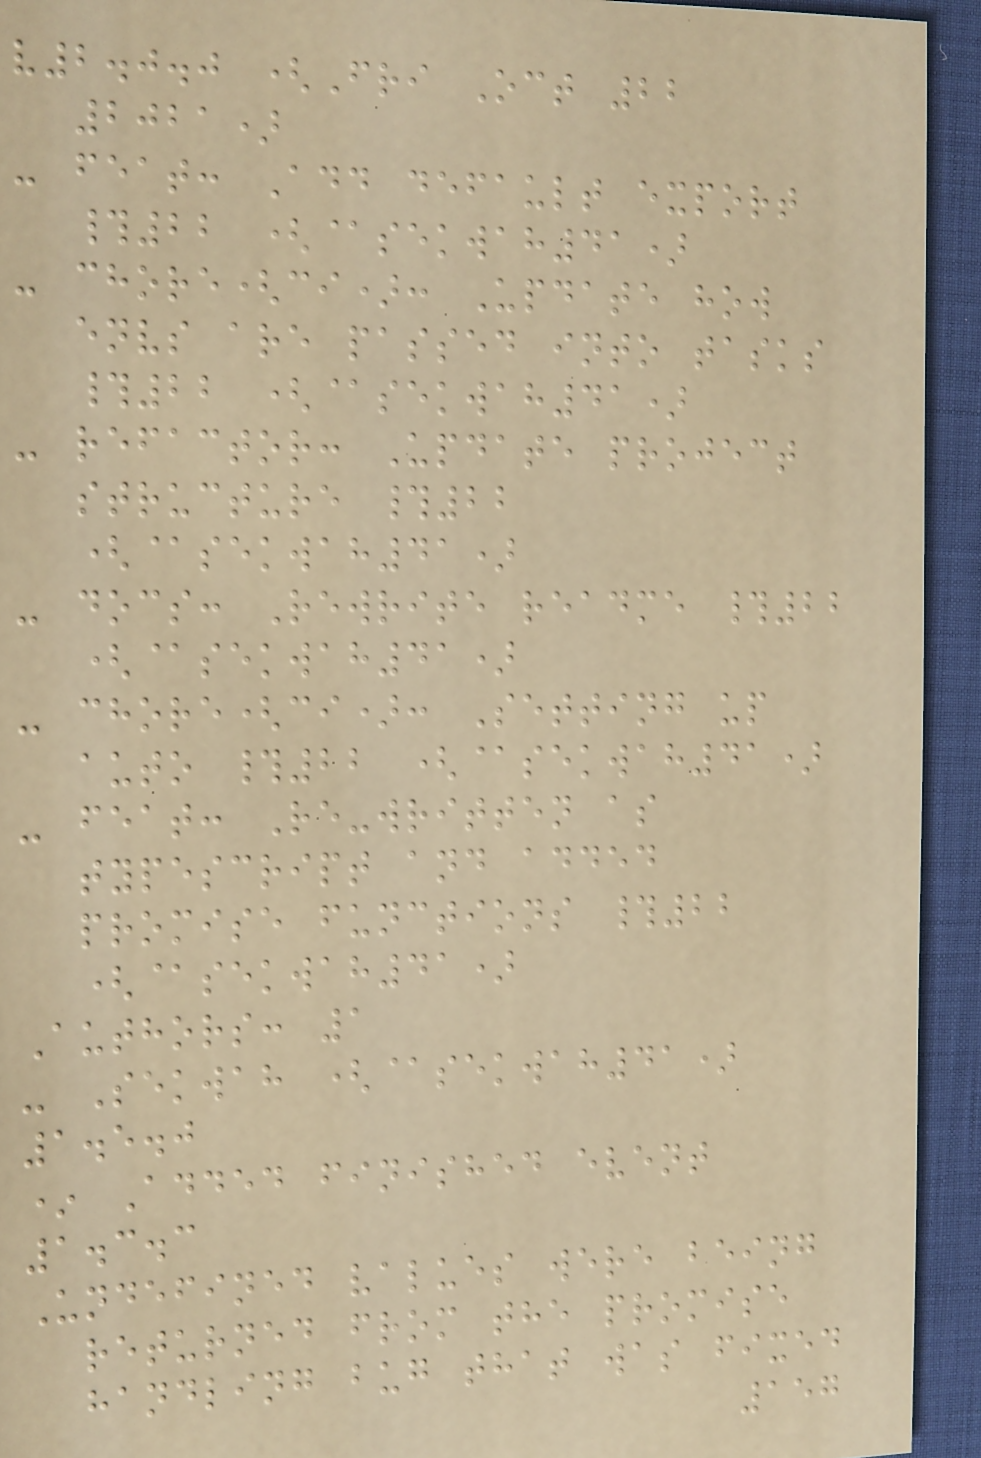v2.0.0 (Fri Oct 22
2021)
- feat: Add default export
#22 (@sekwah41)
- chore(ci): Update how
envs are passed into tasks
#22 (@sekwah41)
- refactor: Update project
structure #22
(@sekwah41)
- docs: Rewrite readme #22
(@sekwah41)
- chore(ci): Setting up
auto #22 (@sekwah41)
- feat: Re-written as
typescript and added
promise functions #22
(@sekwah41)
Authors: 1
- Sekwah (@sekwah41)
1.5.0
* Added finished event
1.3.3
Undefined values were being
returned from the promise
handling bug that was fixed
157
